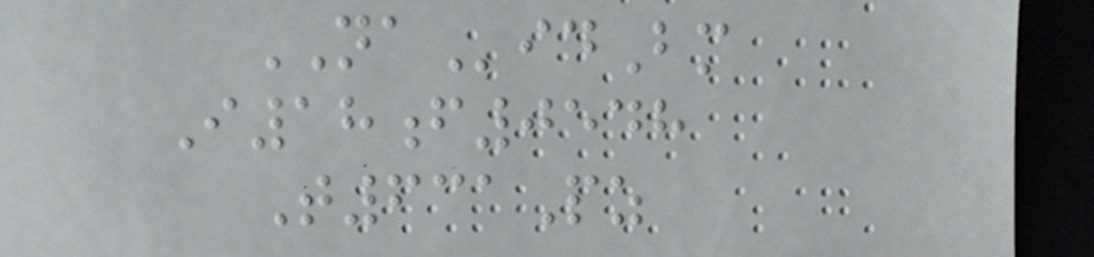NAidBm
I18f0548
T631Pz
